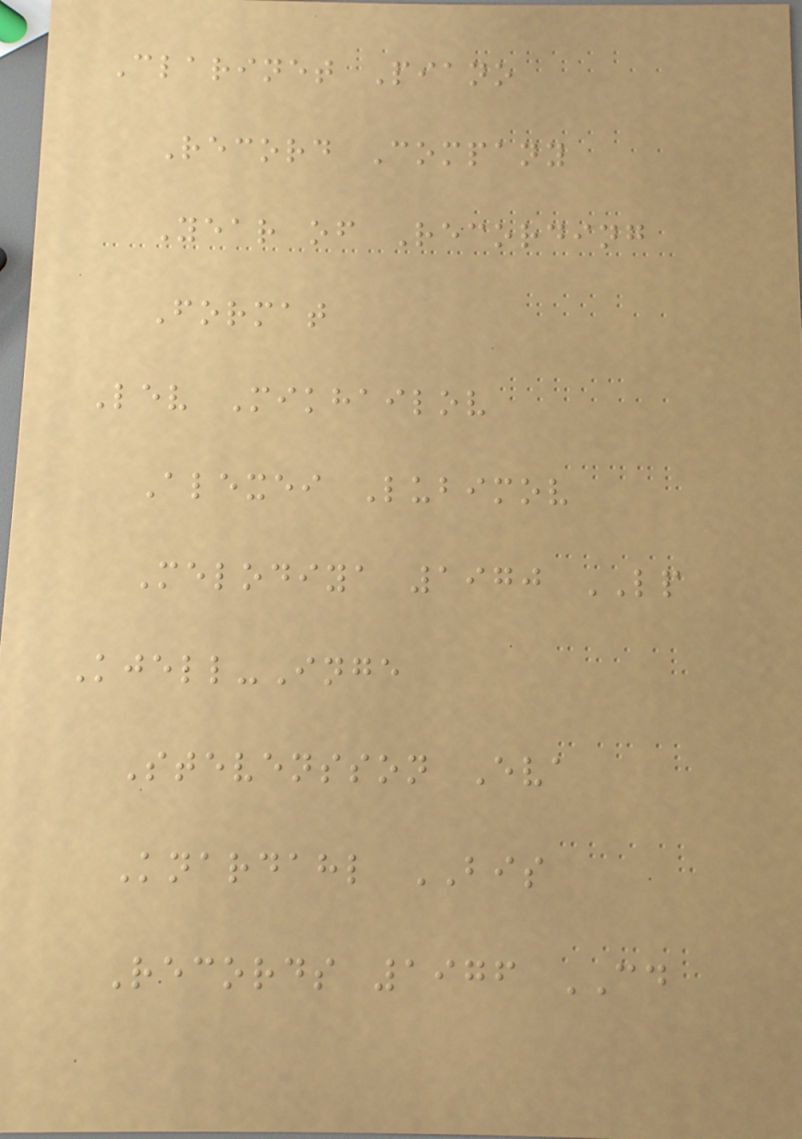Clarinet Piano
Record Company
Year of Recording
Format
Lev Mikhailov
Alexei Lubimov
Melodiya 1970 LP
Kjell-Inge
Stevensson Eva
Knardahl BIS
Records 1976 CD
